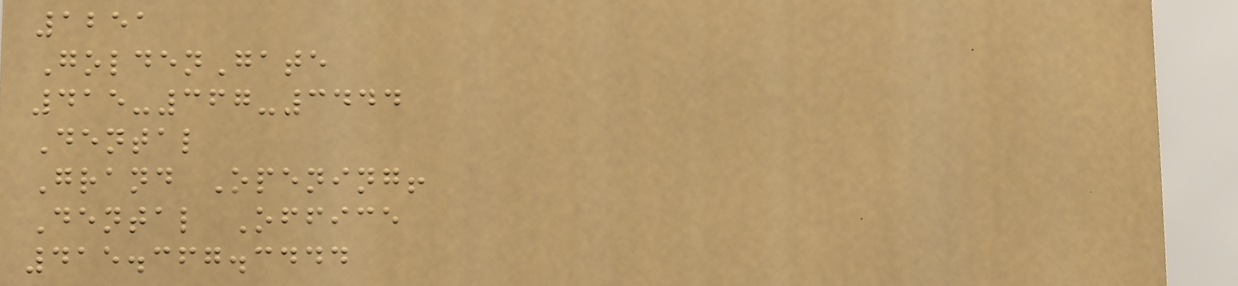1251
GoldenGate
415-367-3444
Dental
Grand Opening!
Dental Office
415.367.3444
